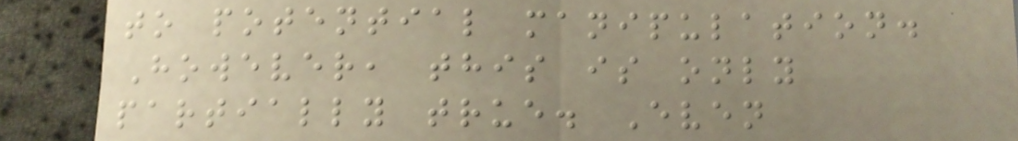to potential manipulation.
However, this is only
partially true. Even
